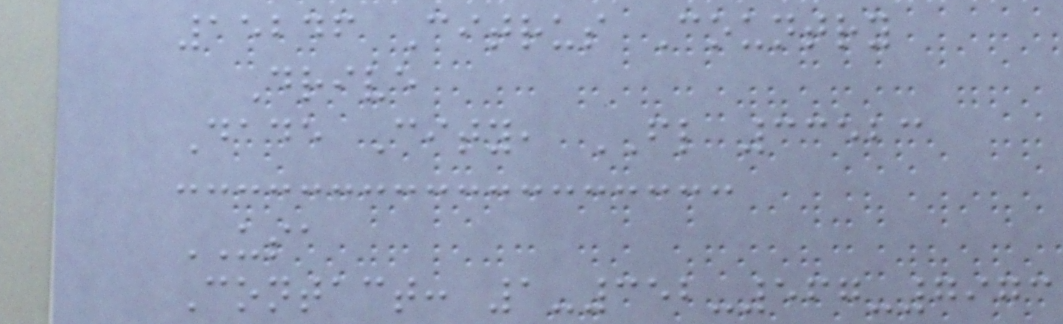15246 Citrus Country
Drive
Dade City, FL 33523
USA
Contact: 1-352-567-7973
